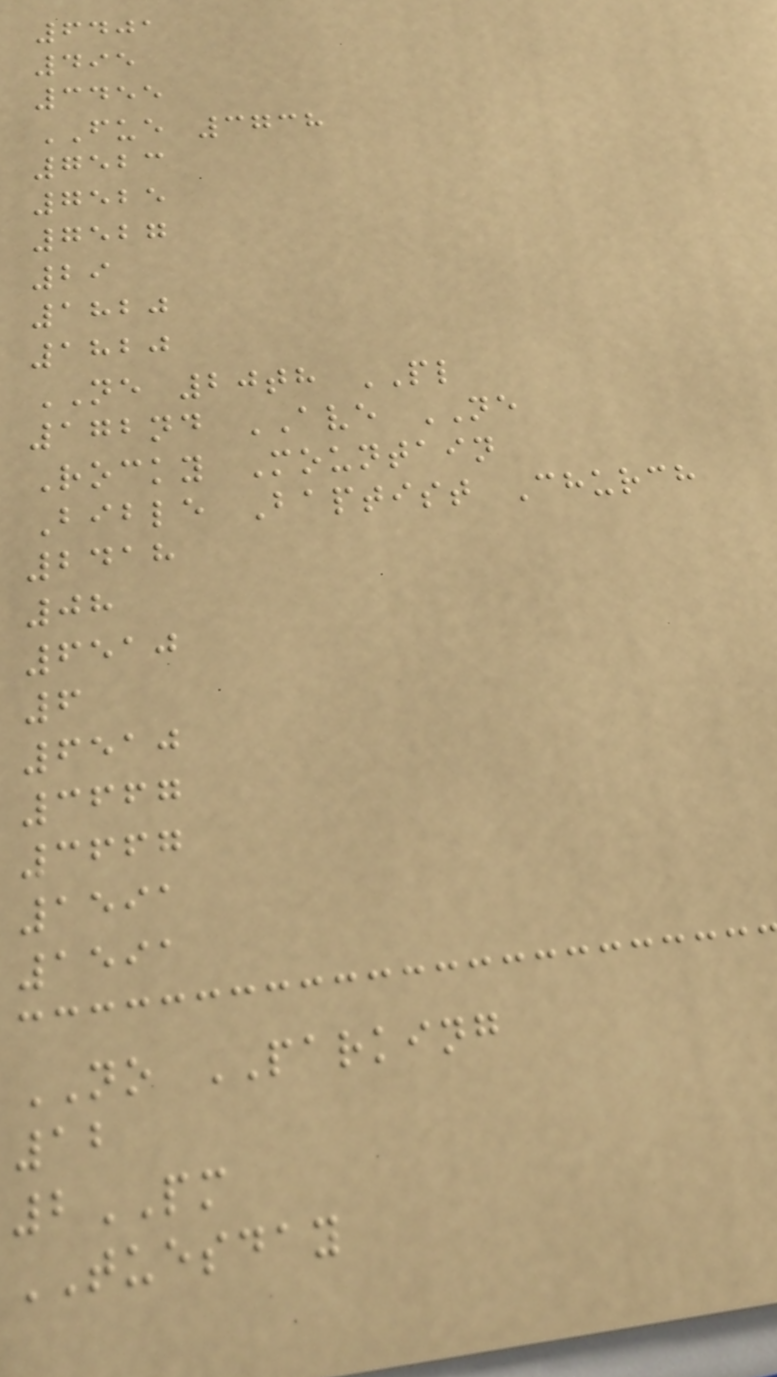6401
495
3455
FUE 3738
7523
7525
7527
29
1820
1820
NE 20th PL
172nd AVE NE
Rocky Mountain
Bible Baptist Church
2418
08
6510
6
6510
3667
3667
1591
1591
NO PARKING
12
2PM
TUESDAY
